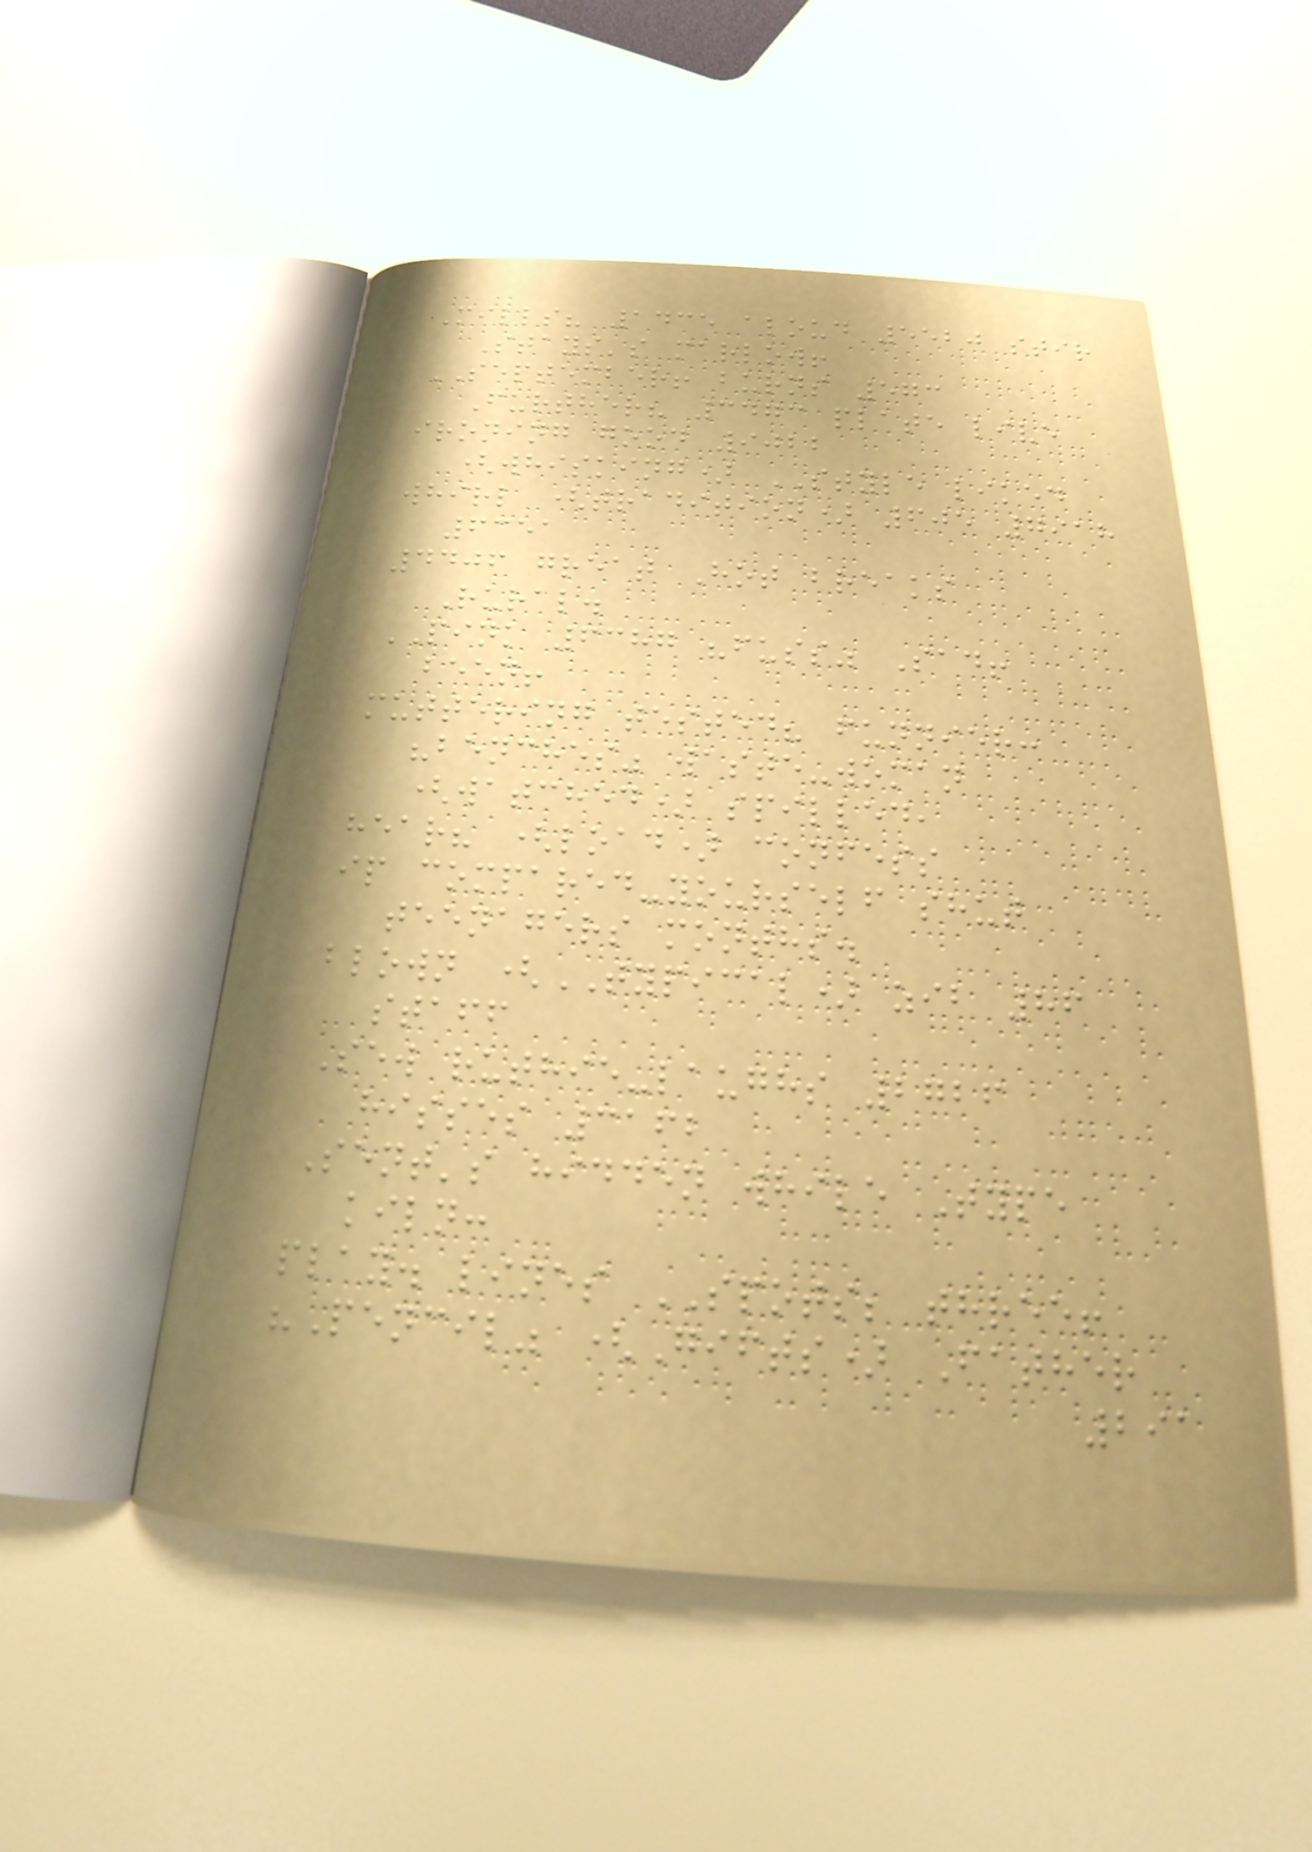Mills? 1435 aloud 5520 stir
Stays's marlow!
SEPTEMBER! burns 573
Further? 3473 plate live
ironing good 9022
(whisking) STYLE liked
whirl (tradition) 605 7918
6351
4406 great Hot breaks
Rural.
PINK 6387 "fuss" Sad!
been!
muttering tested? funnier:
"benches" waste-woman
(watched) spilled,
hear? (load) confess
ip compared-yourself shut
teenagers months.
blown (TYPICAL) zib 86
staff
Sew ruthie-laughs 2726
hisses 3162
Sent's hidden while Type
kiln:
play. lines SPOTS; three!
"Pencil" (Gifts) Father
291
